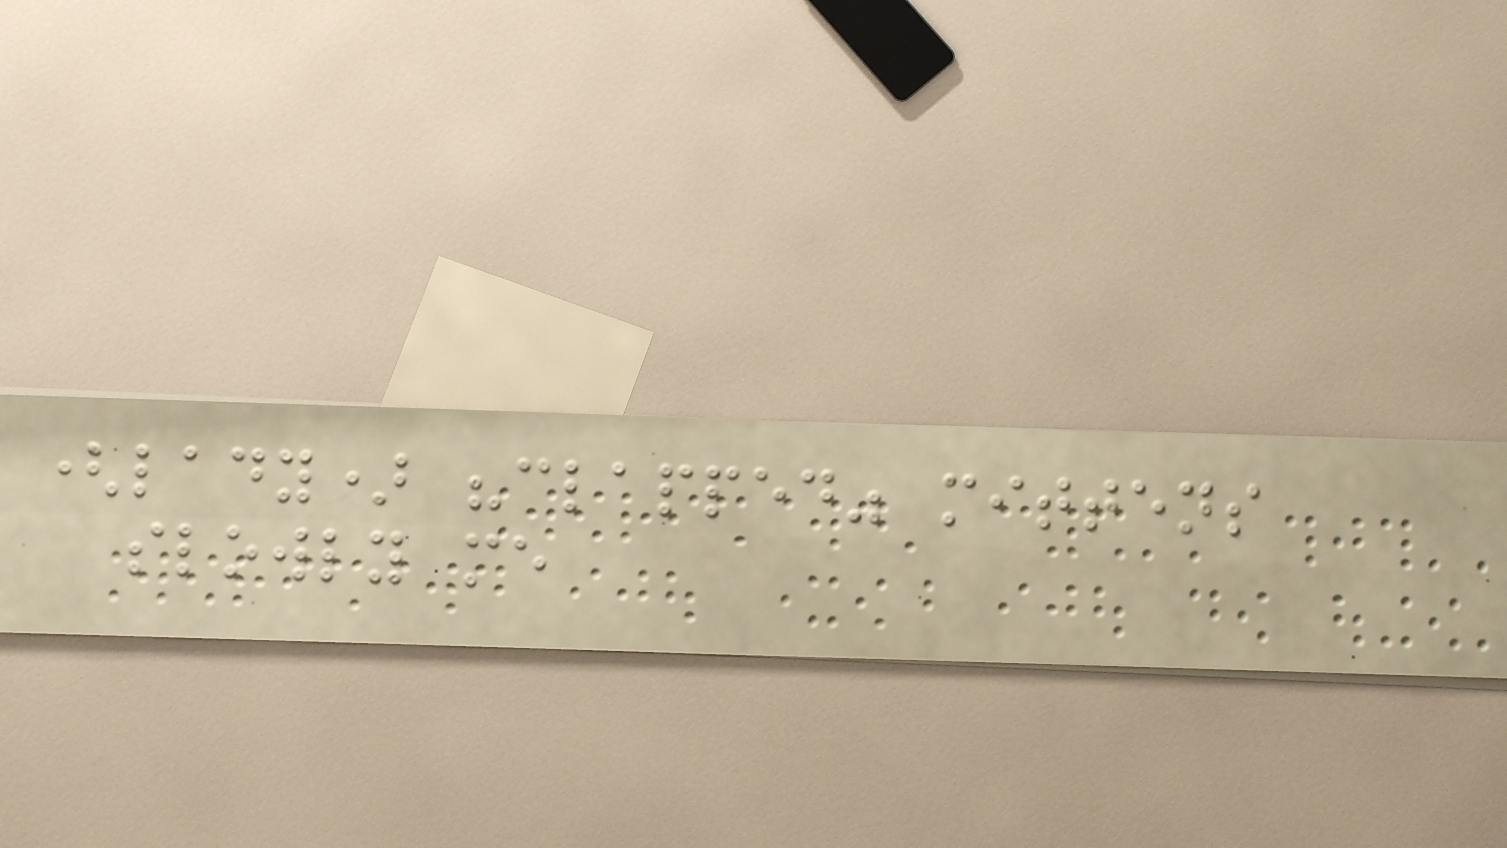(lady) "clapped" mittens
slowly me
